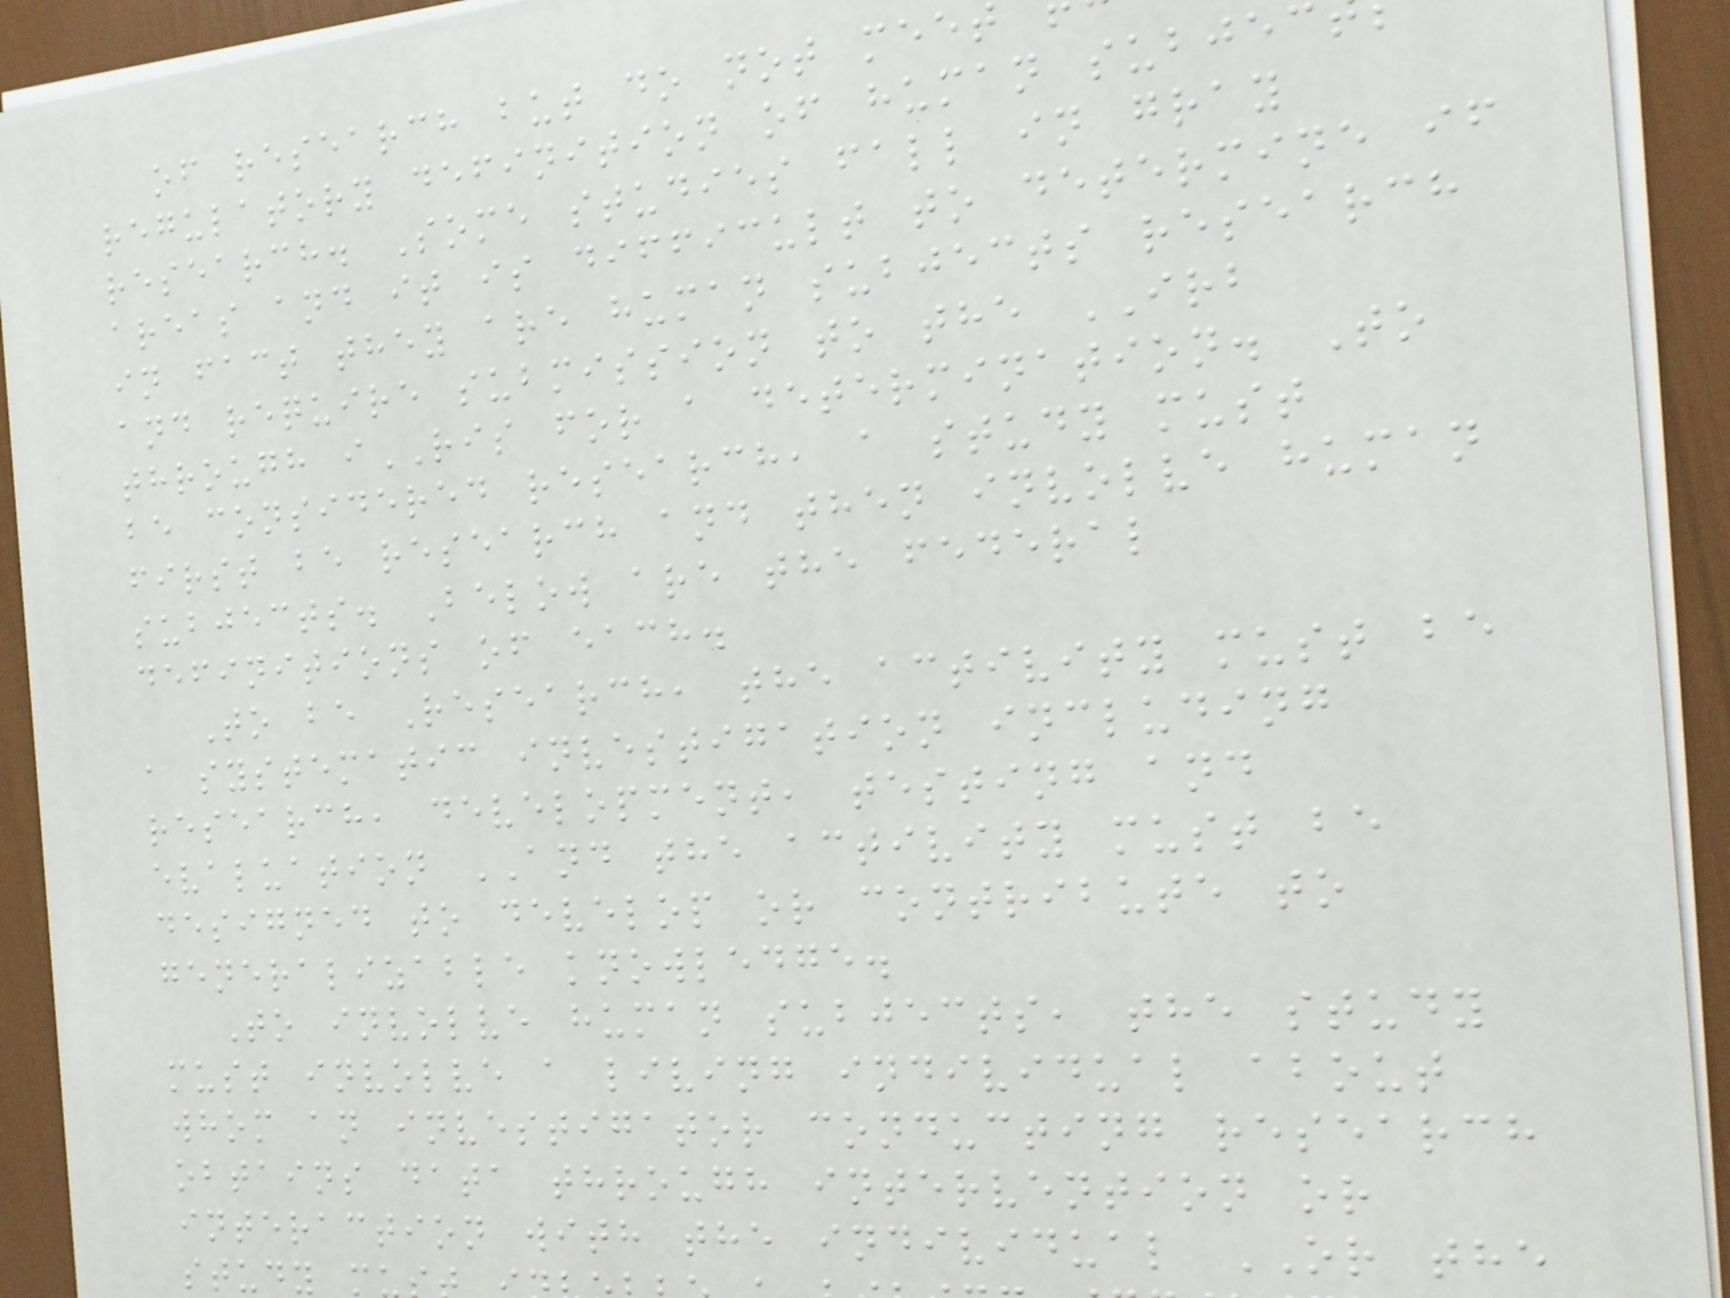of research but do not meet
regulatory definition of human subjec
research. Some studies fall in gray
areas and it is difficult to determine if
in fact they are human subjects research
and require submission to the IRB
through iRIS for a determination. To
be considered research, a study must
first be research and then involve human
subjects. Below are the federal
definitions of each.
To be Research, the activity must be
a systematic investigation including
research, development, testing and
evaluation AND the activity must be
designed to develop or contribute to
generalizable knowledge.
To involve human subjects, the study
must involve a living individual about
whom an investigator conducting research
obtains data through intervention or
interaction with the individual OR the
